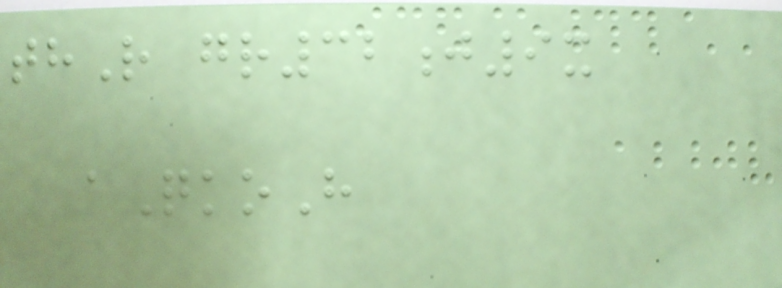thR gr32j9x
aQkoH
